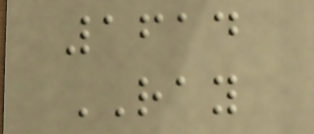1614
RAY
